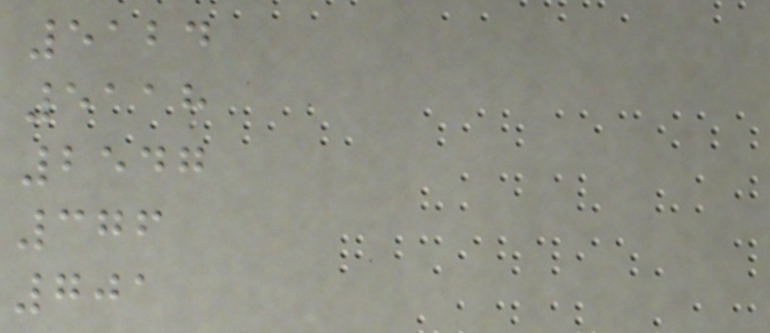5124
5118
2547
376
701
